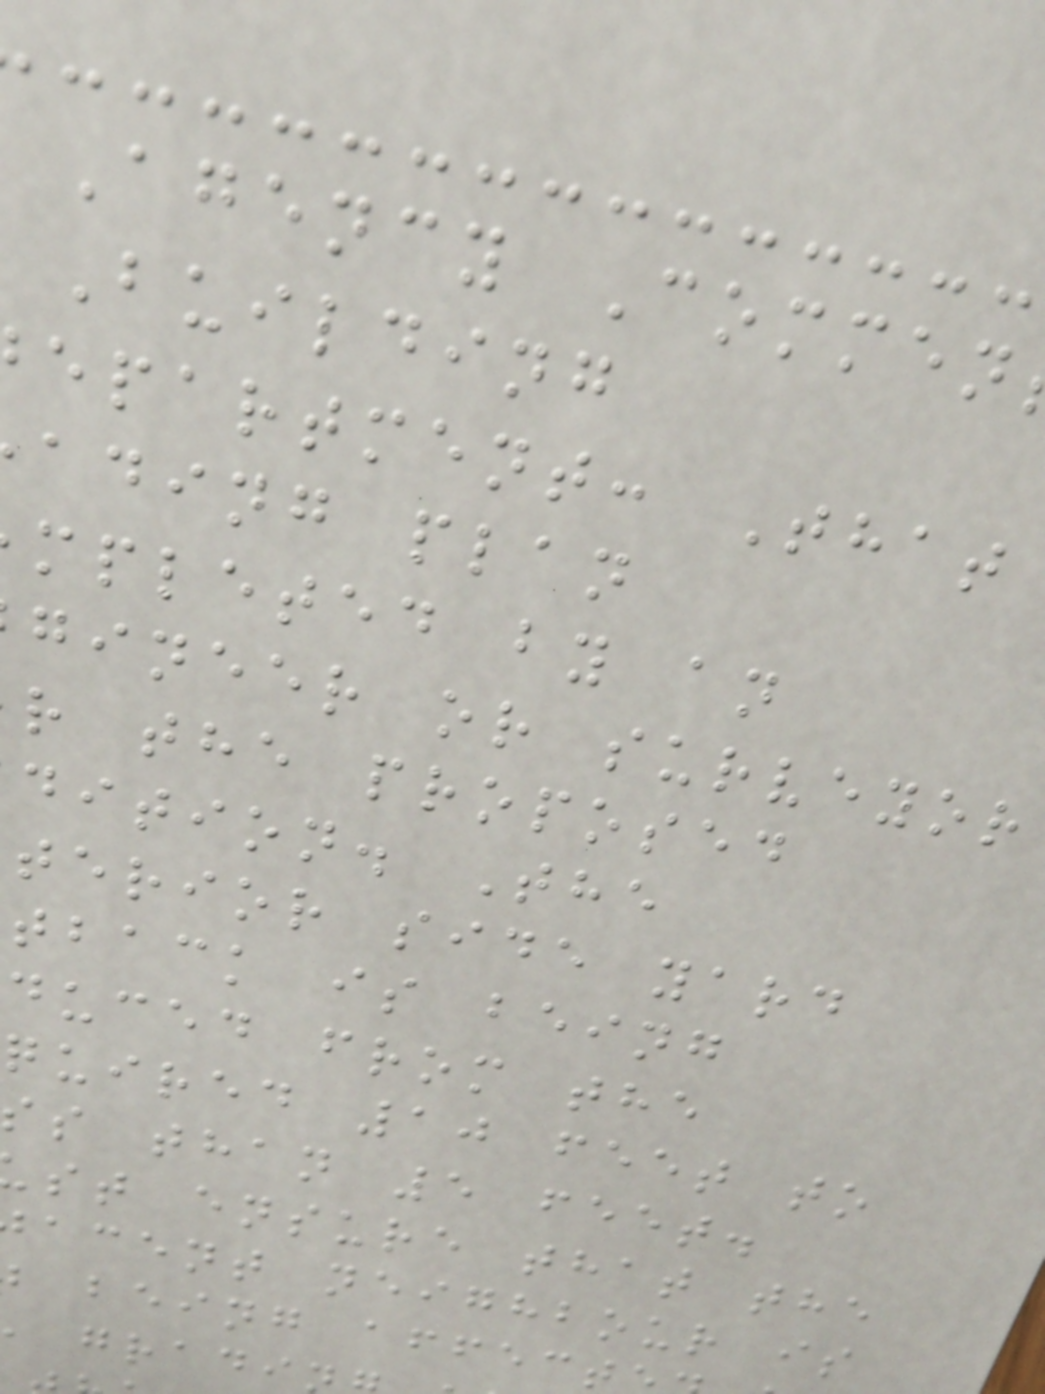Agency Commen
Building
epartment: That
ading plan
mpleted by an
gineer or surveyor
r the proposed
dition. The
terior side yard
tback is being
duced from the
quired 10 feet to
ss than 5 feet.
st ensure that the
acent neighbour is
being affect
gradi
